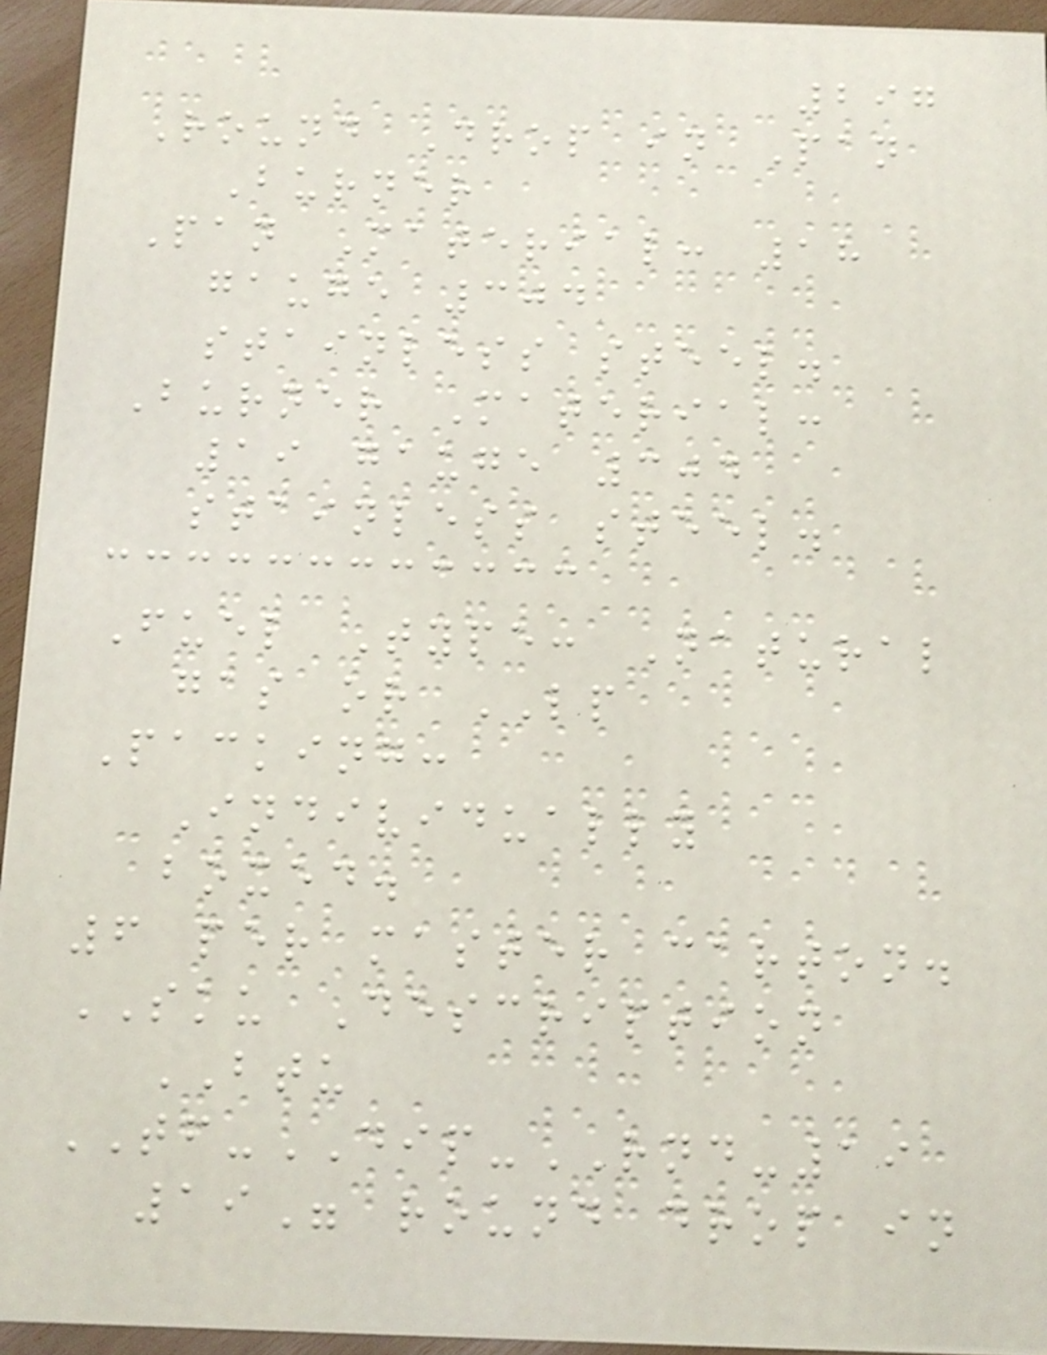297
Round Drop in Pan
Burner
Pan Material: 18
gauge 304
stainless steel.
Burner Material:
19 gauge 304
stainless steel.
Fuel Type: Natural
gas or LP
Packing:
Individually
boxed.
6 per master carton.
SKU Description
BTU
TF-DIP-RND-19
19" round drop in
